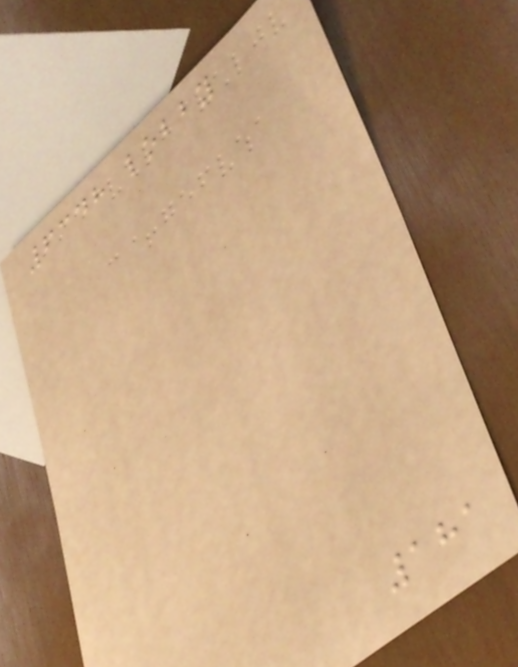6348 lobby
181
